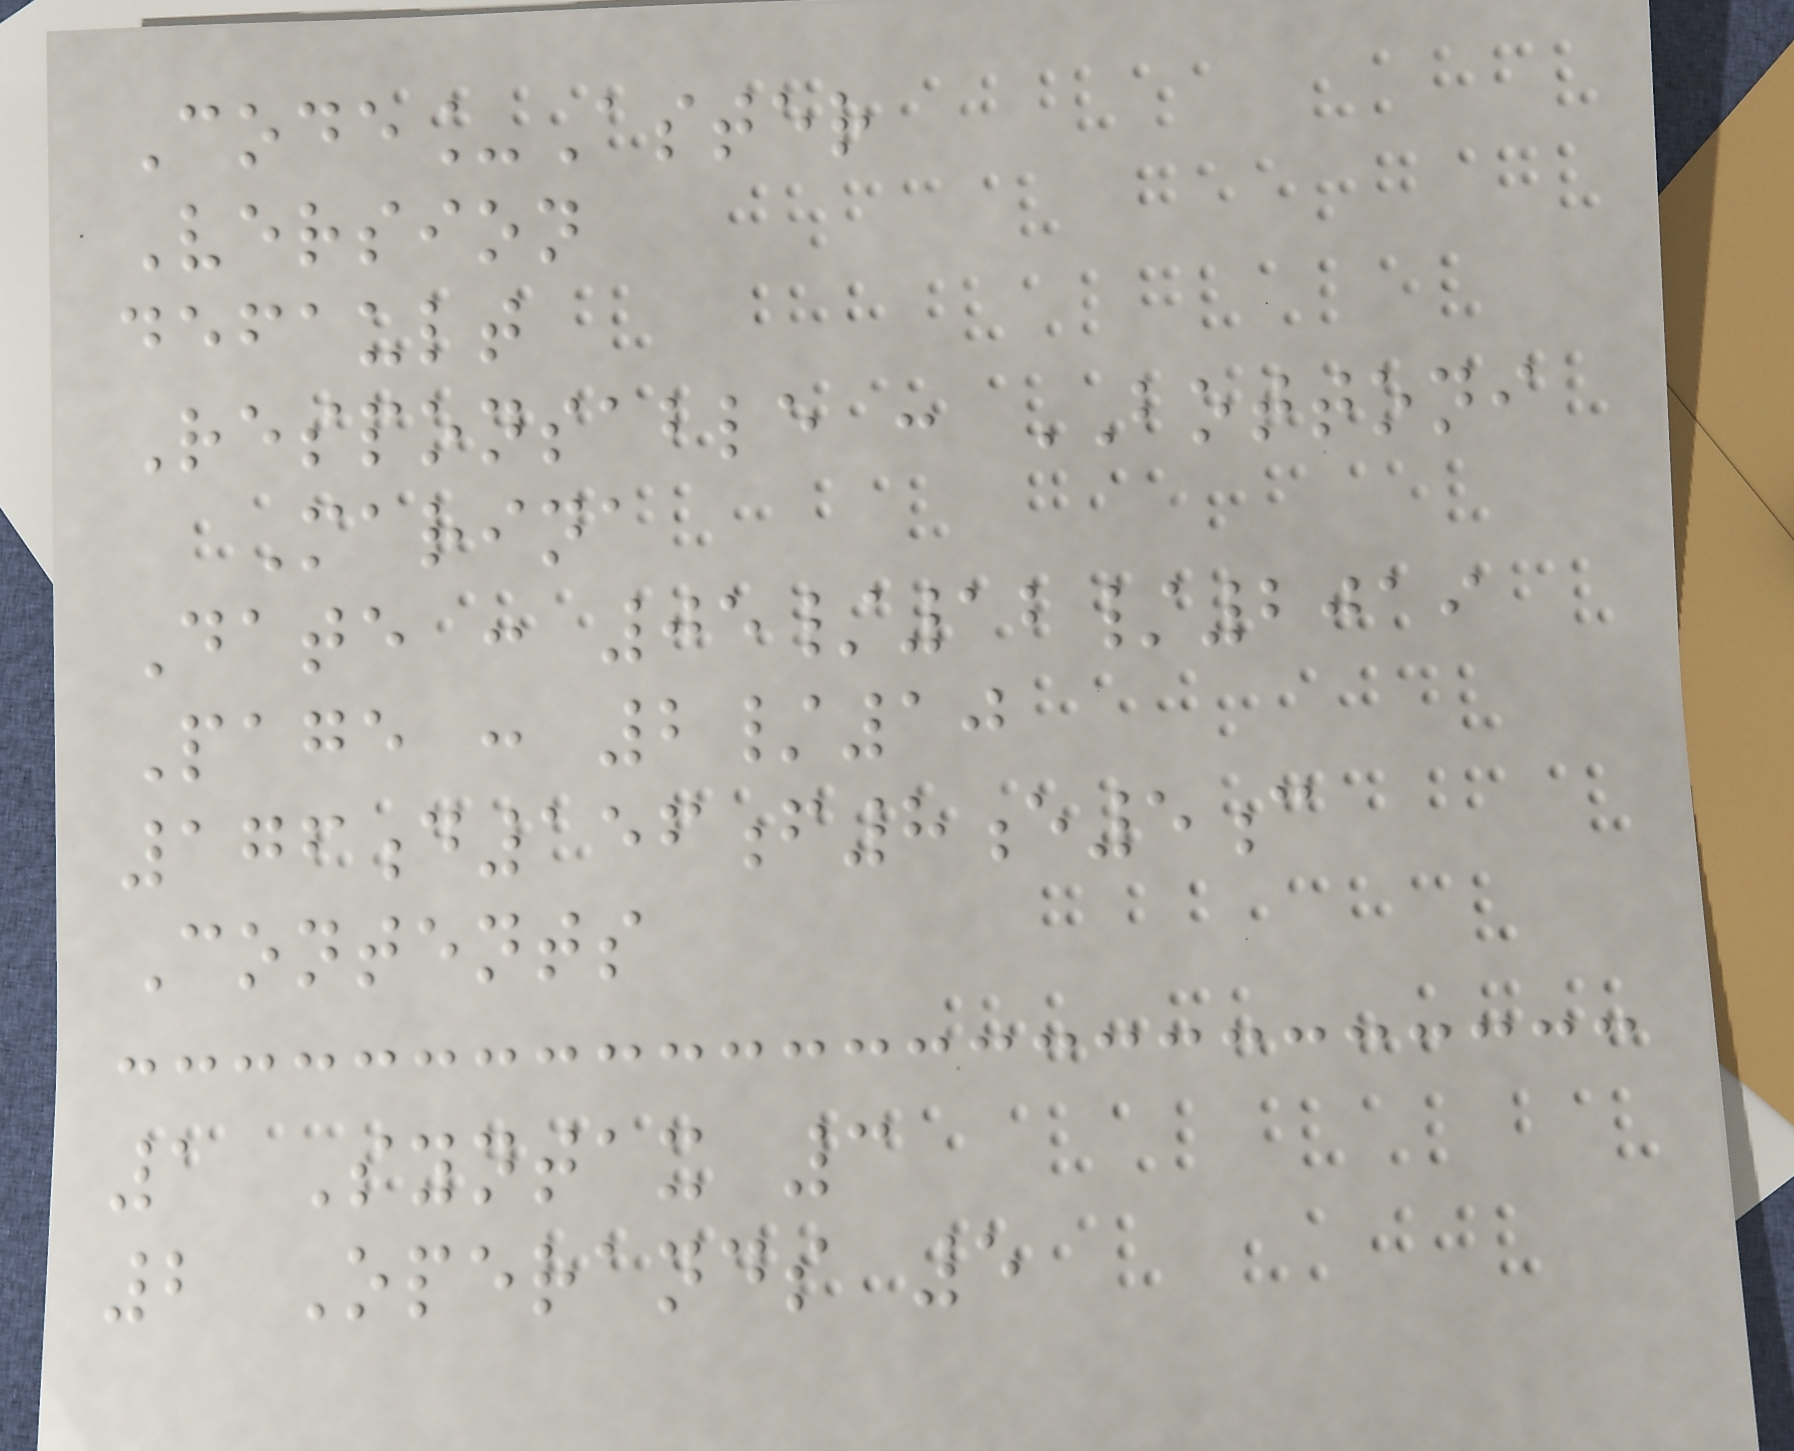Code_Aster
Version
default
Responsable : BOTTONI
Marina
Date : 05/12/2019
Page : 2/10
176d156f8e5c
Contents
1 Syntax 3
2 Operands 5
